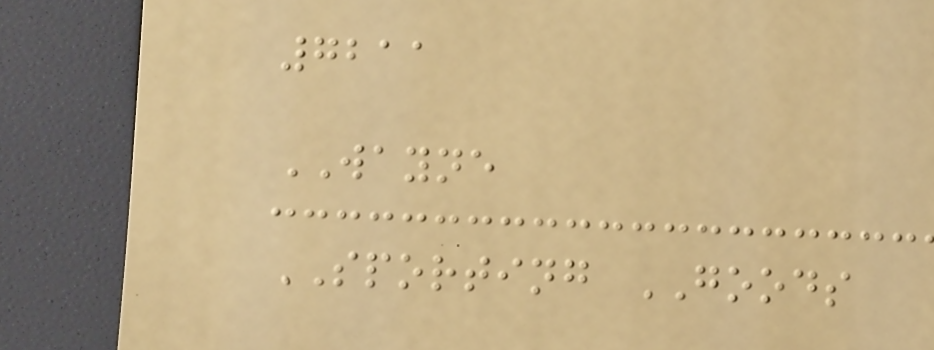7211
WAYNE
SPORTING GOODS
